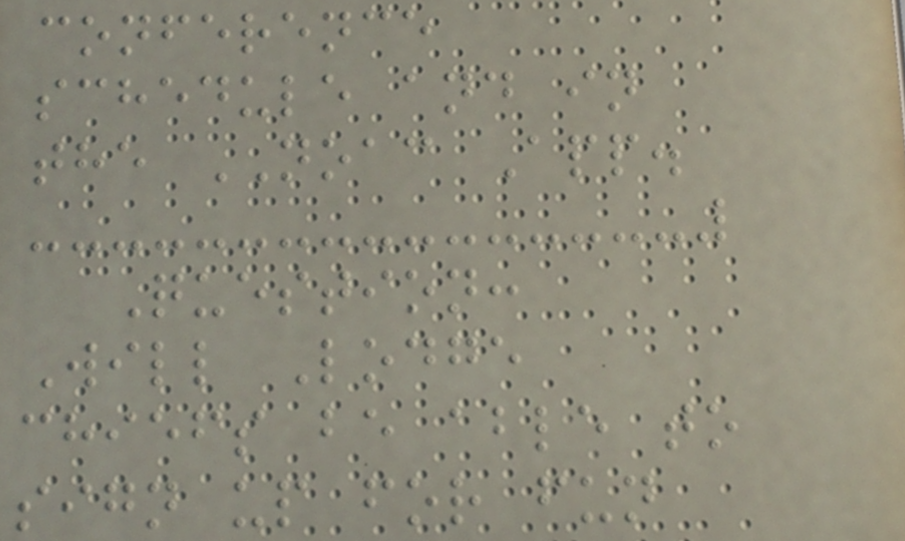conference
schedule and in
the NOAC App.
Question:
Will Lodge
chiefs be able to
sign up for fun
